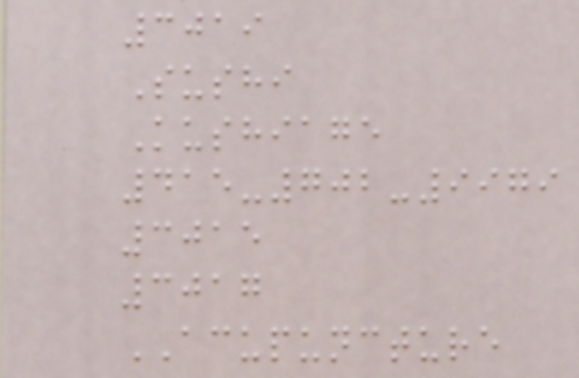3019
Sushi
Kushiage
415-702-9979
3015
3017
ACUPUNCTURE
